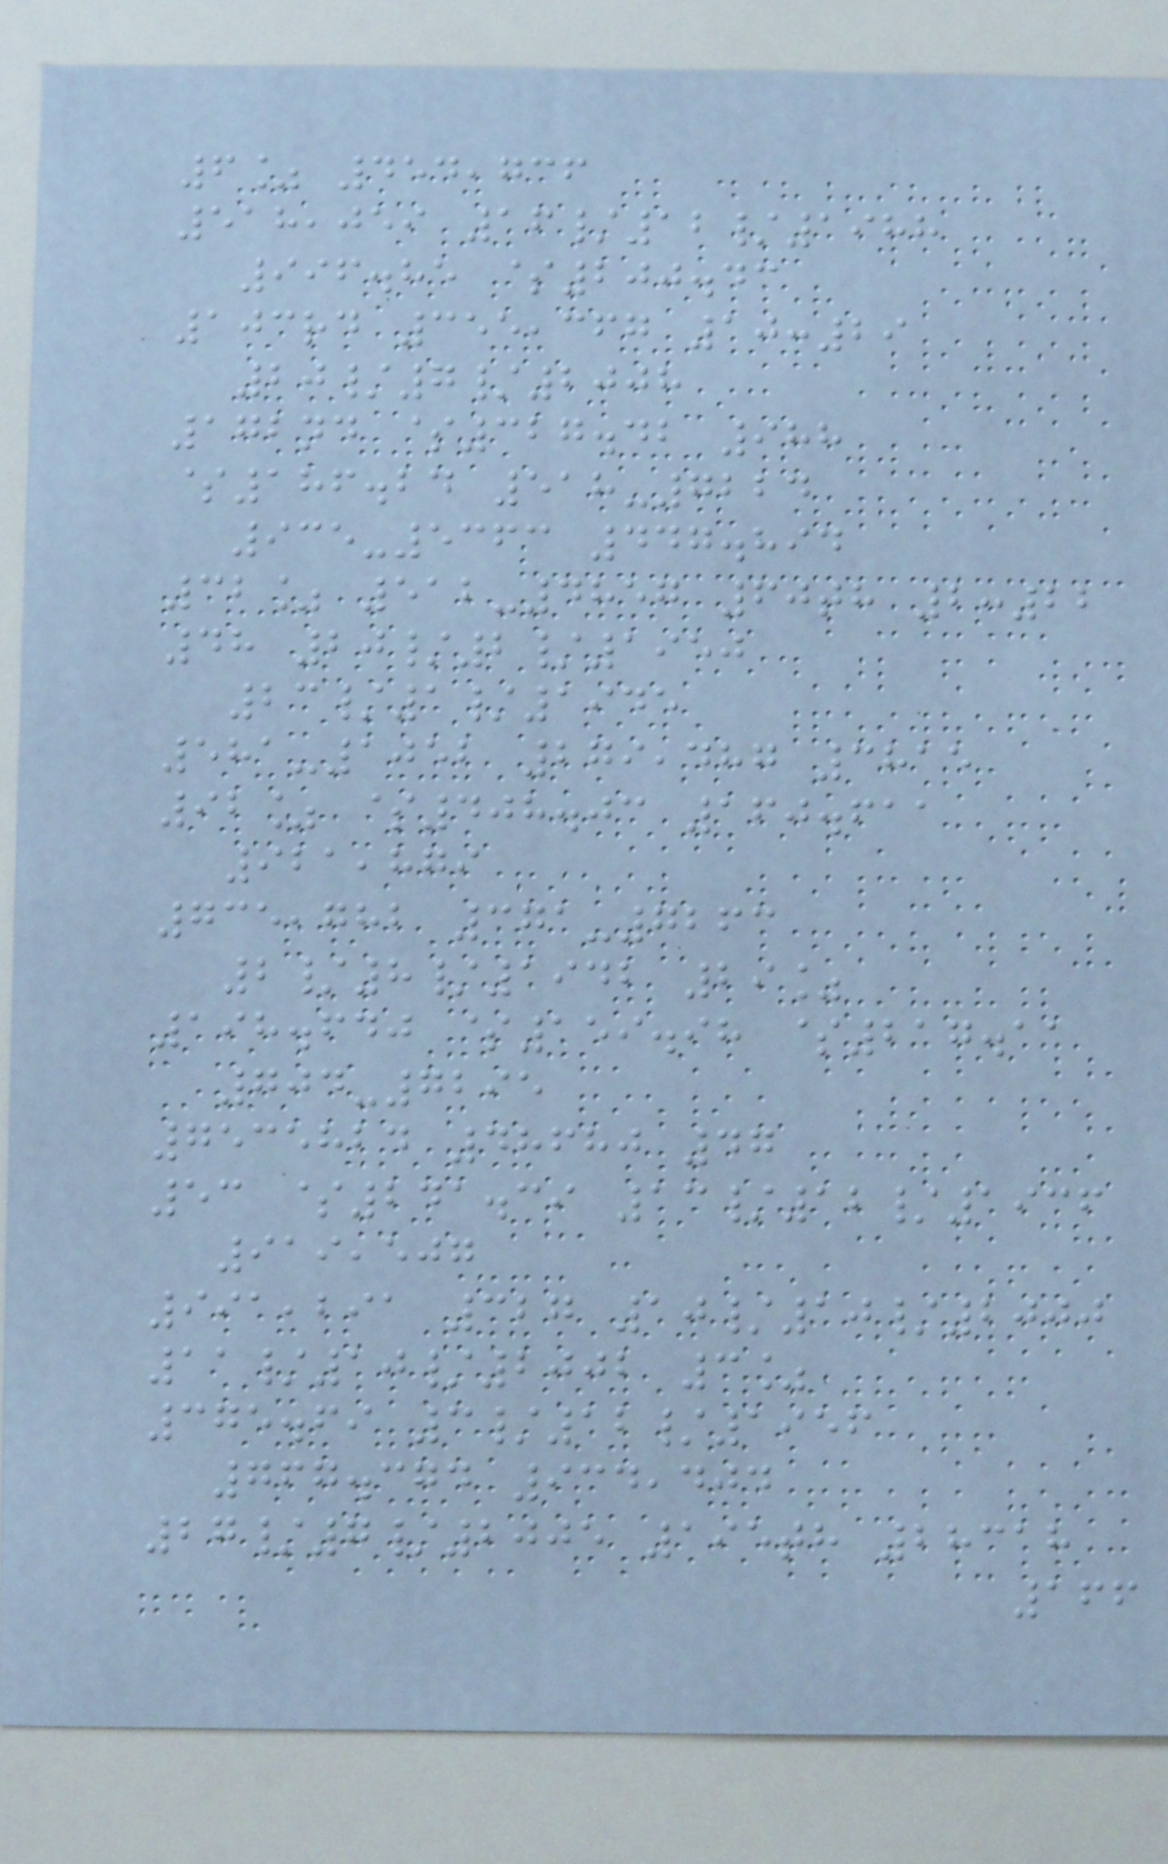6% 454,736
518,059 16/12/1988
996.85 $200.43
103rd 355,367 10:29
20/7/2008
172nd $327.42 988
$186.24 518-7224
935-5363 447.894
32% 512-4857 60th 2:22
48 20/2/1950
23/1/1945
581-1052 279,487 3815
92% $408.03 160.611
921,879
735,782 371-7263
2/8/1942 29%
198.640 $159.98 $217.11
704-7295
7535824 48680 47
53 $241.39 13/12/1936
919,507
991,291 327 10/10/2000
11/10/2002 3%
375.69 3/12/1956
767.374 934,404
27/7/2005 195th 28318
166
